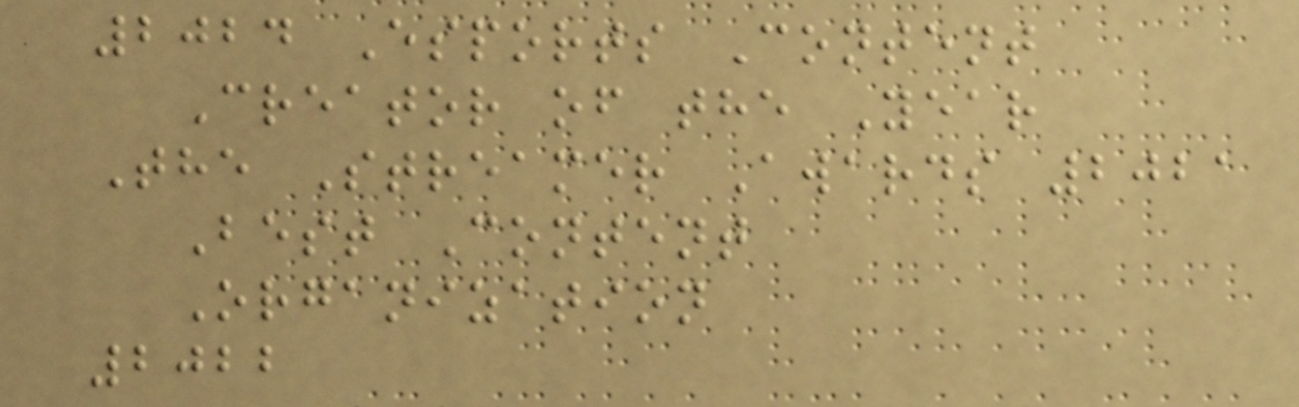2024 Esports Content
Creator of the Year
The Streamer Awards 2021
Best Content
Organization
2022
